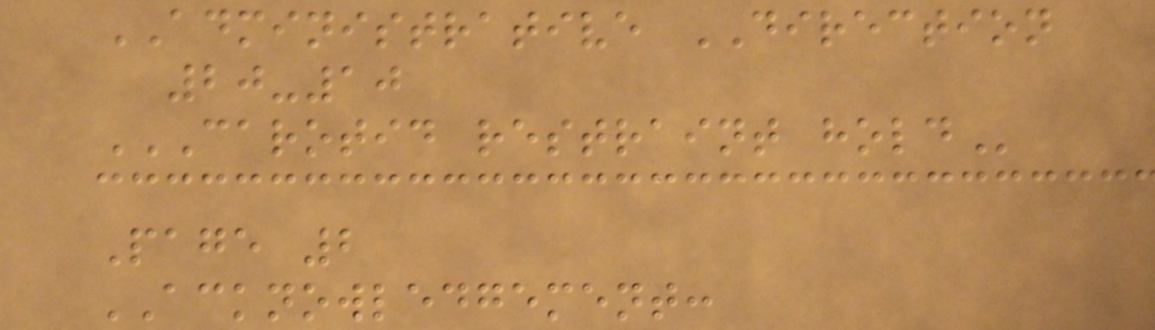ADMINISTRATIVE DIRECTION
20-10
CAROTID RESTRAINT HOLD
Page 2
ACKNOWLEDGEMENT:
